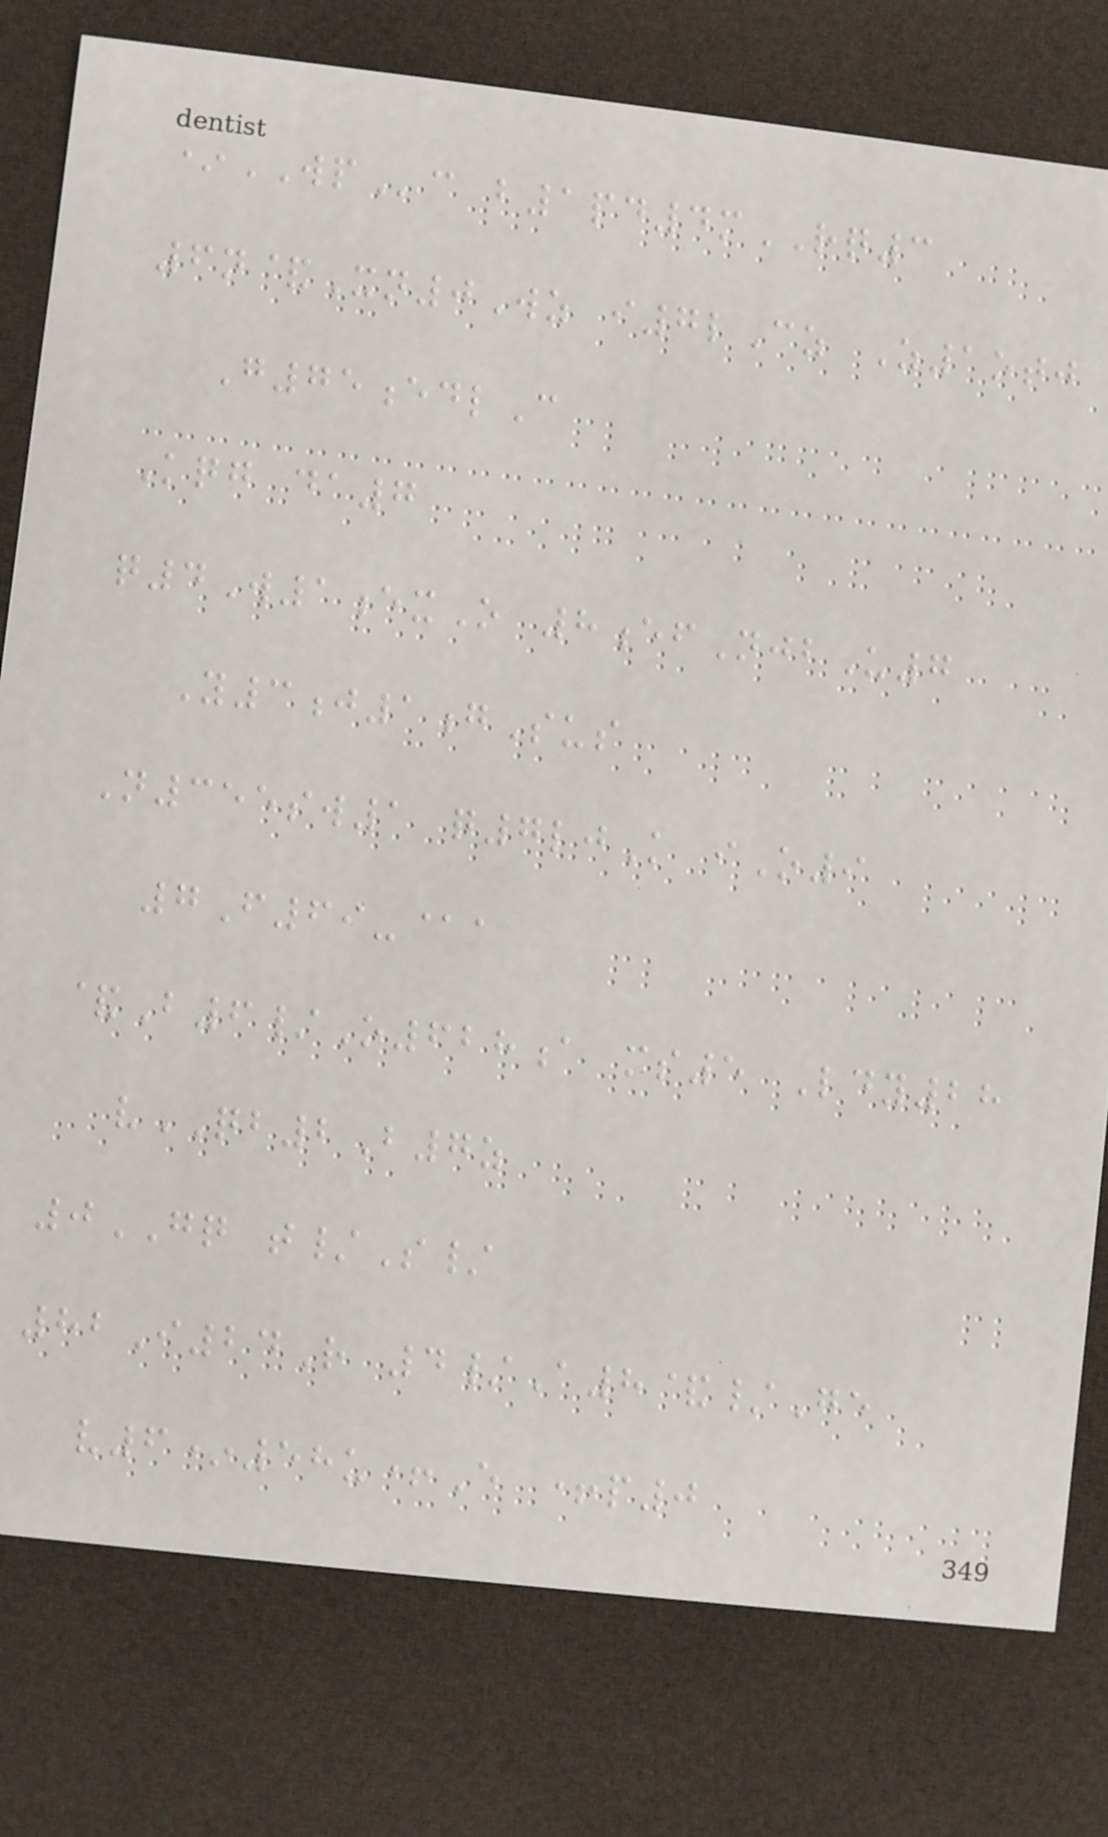*WPc b1pd4mRQ3
6n&Xn0Wz i7lCz Z1otj
G75edlC
Kqg da7
q4W1exO 8efNjbU7
Y3j1gSus
N355sw1 q7ljK iO9
7F69-@a
&B6/O628a ms5 Ldy28
vQB2B7z
0GQ t/S/
82I24R 4/A8&/Ge
v6*58u+E +p0
